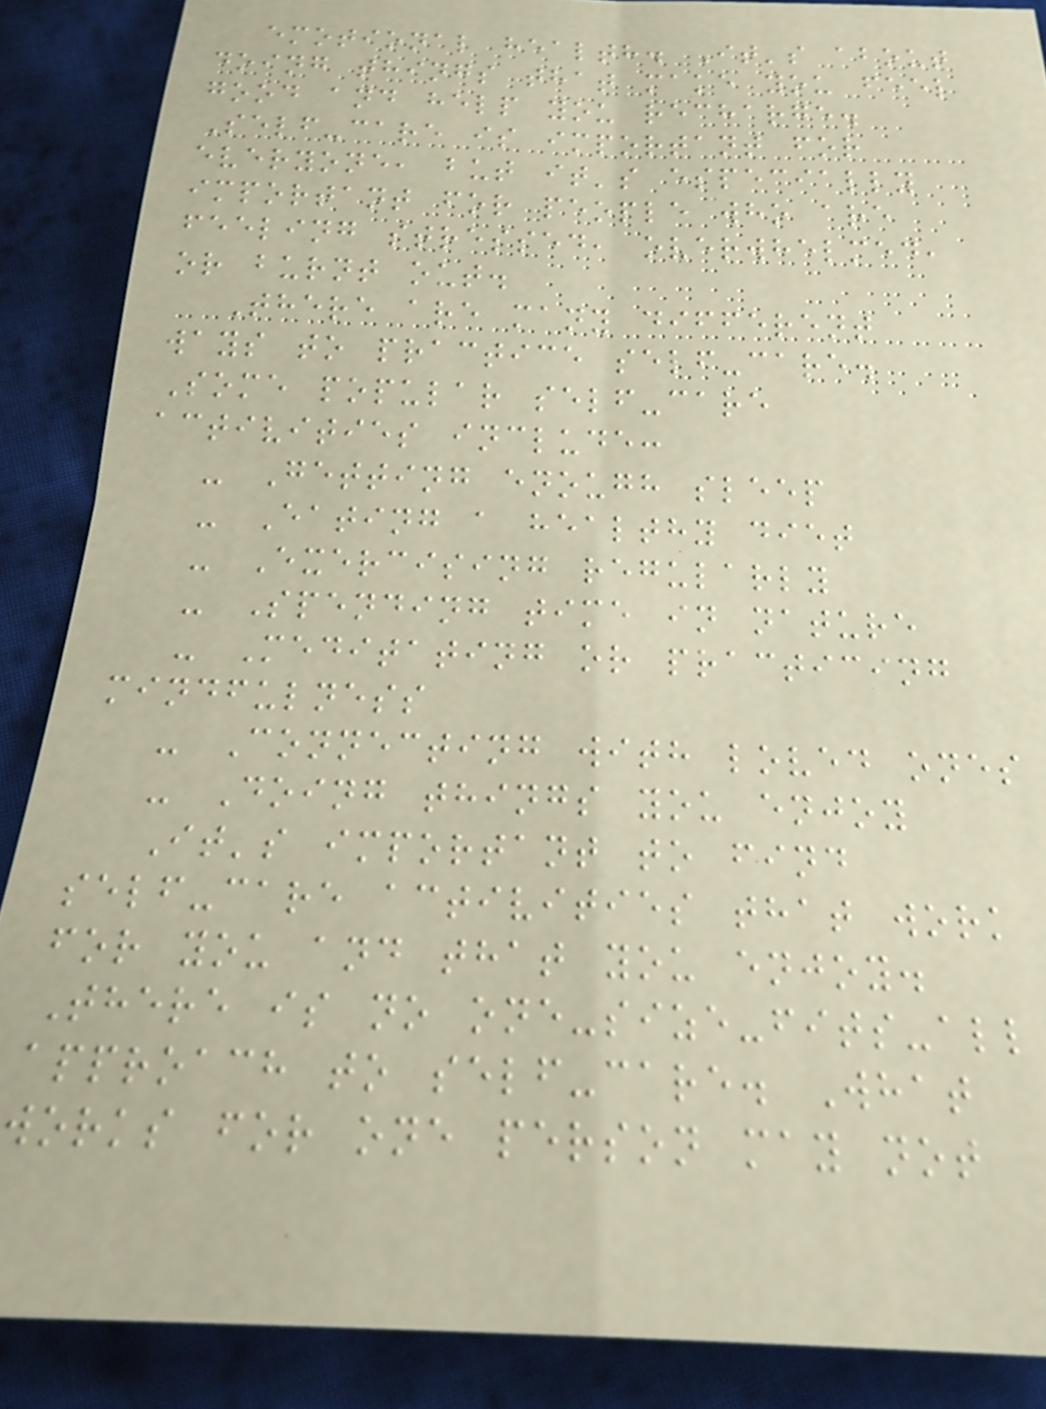emotional health. It's about
doing things that make you feel
good and help you recharge.
Self-care is important for
everyone, but it's especially
important for people who are
feeling stressed, overwhelmed,
or burnt out.
There are many different
ways to practice self-care.
Some popular self-care
activities include:
- Getting enough sleep
- Eating a healthy diet
- Exercising regularly
- Spending time in nature
- Meditating or practicing
mindfulness
- Connecting with loved ones
- Doing things you enjoy
It's important to find
self-care activities that work
for you and that you enjoy.
There is no one-size-fits-all
approach to self-care. What
works for one person may not
